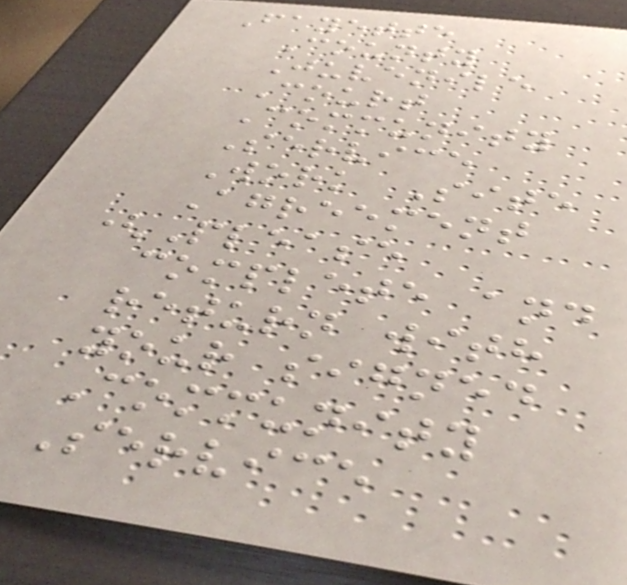Fayette
County
Juvenile
Court
Community
Service
Work Site
Agreement
(Please
complete and
return with
your signed
Community
Service
